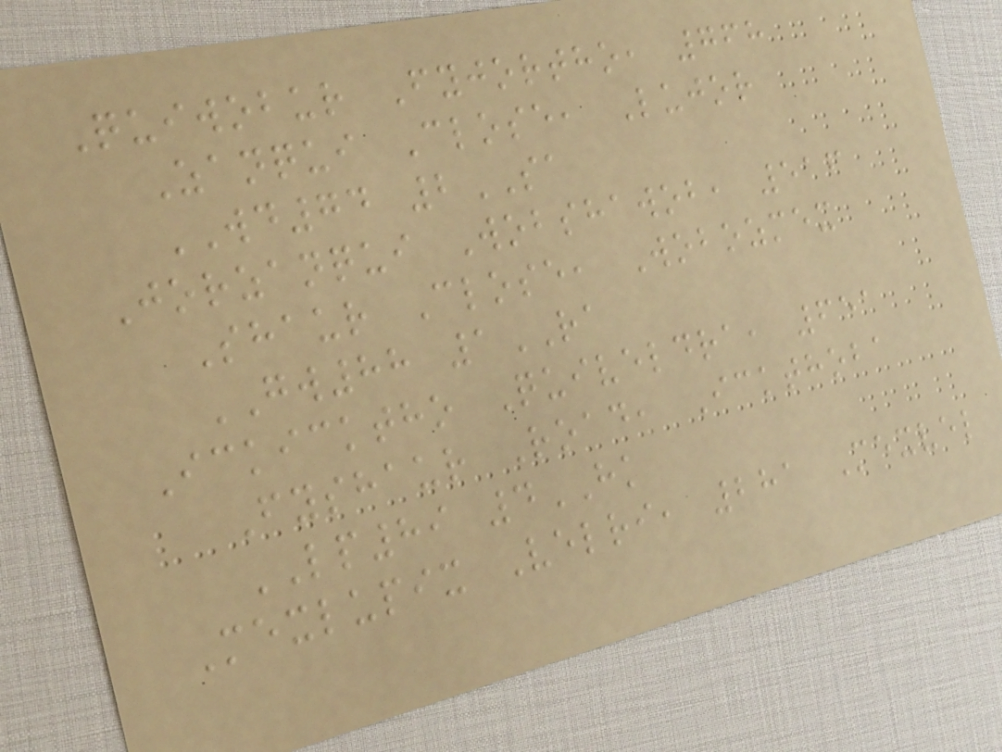Quiwobur Fyjortho, 768
Zanqui Close, Lujor
WD74 2SA
Jorzanqui Wobshawob, 516
Shaur Close, Wobozmex
GW88 1RA
Ickicktho Quiveldra, 651
Fyshaur Road, Ickthoba
LP89 4HK
Mexlupix Velri, 281 Mexvel
